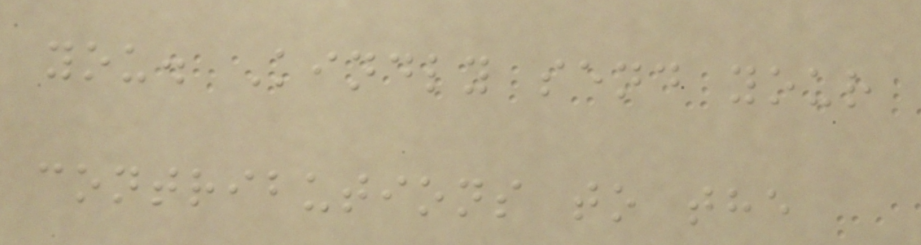you. Kindly send your
contributions to the
